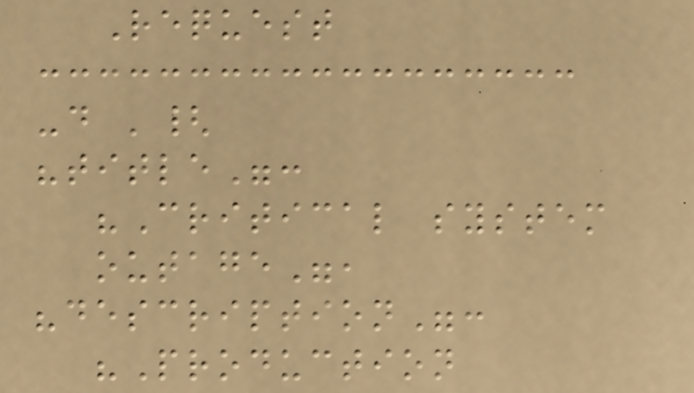Request
-d '{
"title":
"Critical system
outage",
"description":
"Production
